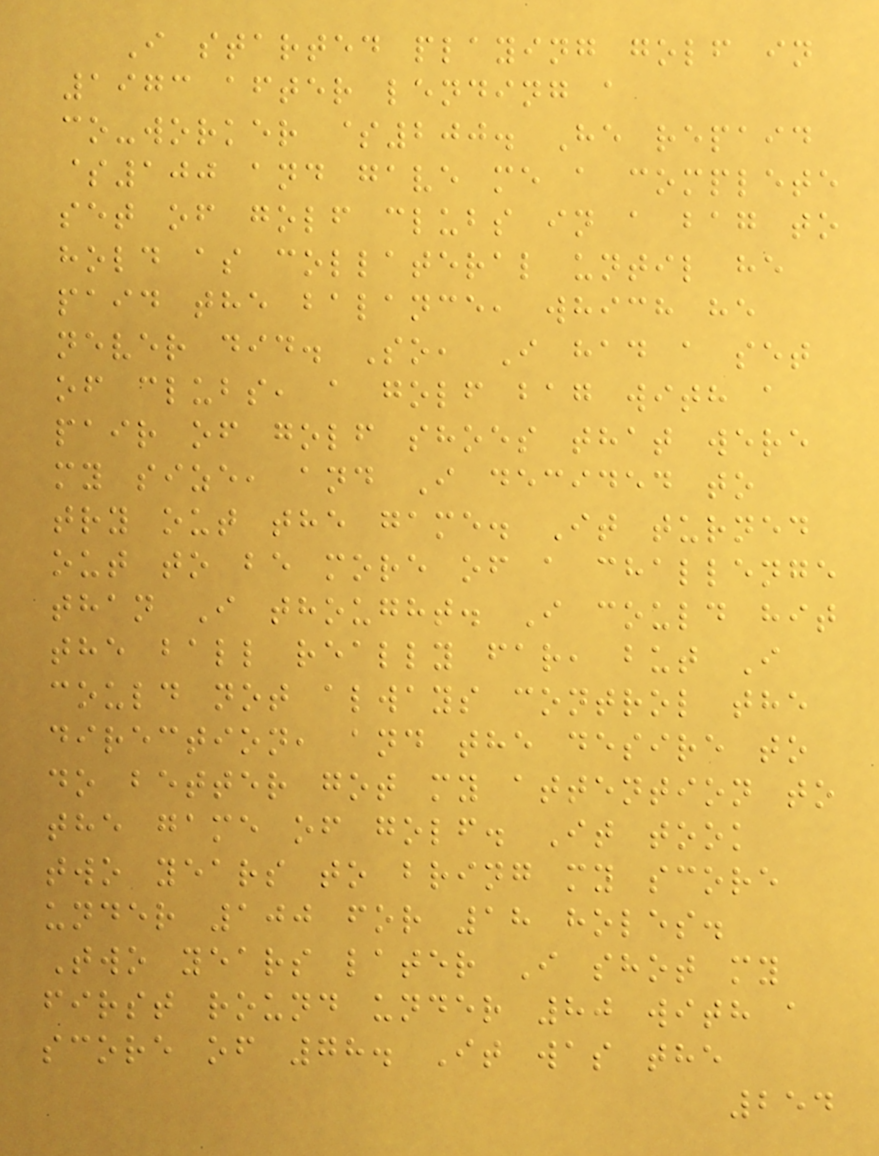I started playing golf in
1973 after lending a
co-worker $200. He repaid
$100 and gave me a complete
set of golf clubs in a bag to
hold as collateral until he
paid the balance, which he
never did. So, I had a set
of clubs, a golf bag with a
pair of golf shoes that were
my size, and I decided to
try out the game. It turned
out to be more of a challenge
than I thought. I could hit
the ball really far, but I
could not always control the
direction, and the desire to
do better got my attention to
the game of golf. It took
two years to bring my score
under 100 for 18 holes.
Two years later I shot my
first round under 80 with a
score of 78. It was the
254
